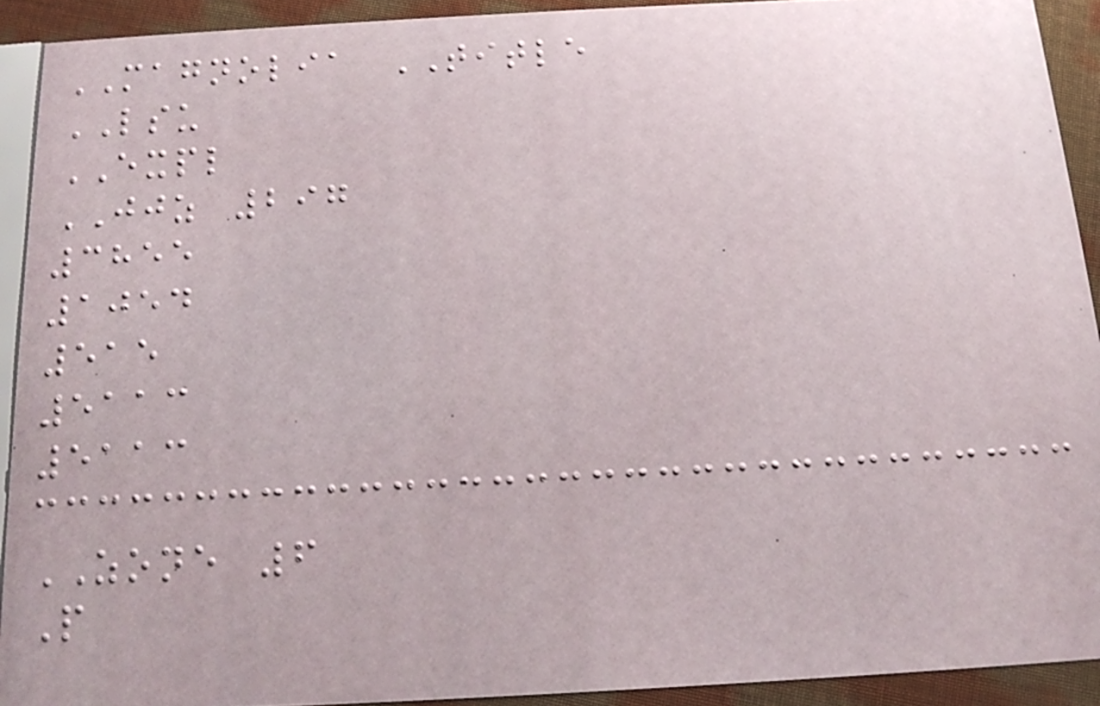MAGNOLIA TITLE
LSU
EXPL
JJZ 297
3855
1054
515
5113
5113
ZONE 6
P
